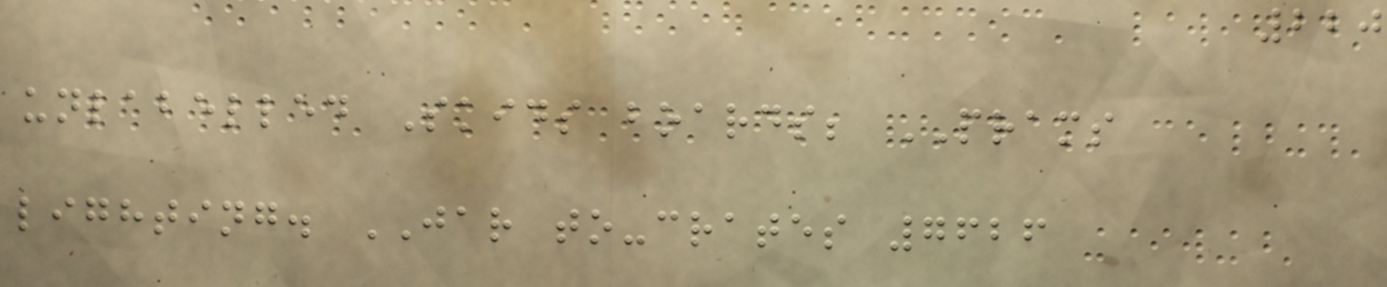220
unlabelled Skids boards; PRAMS
lighting. JAR to-crates 7626
